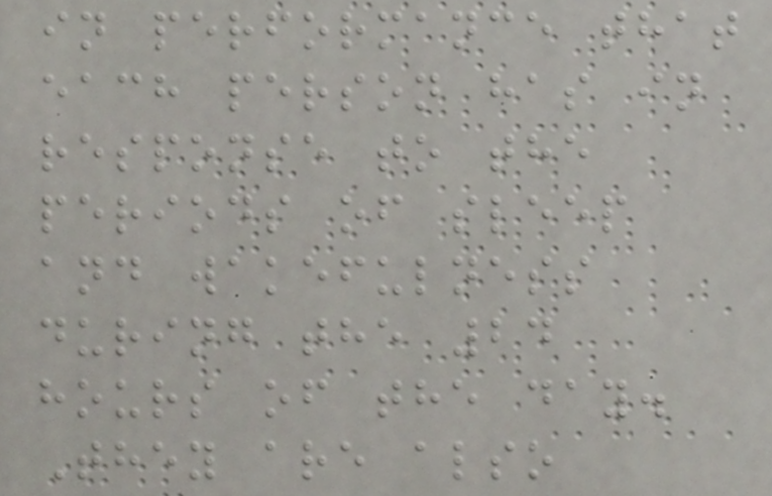in performance that
each person has in
response to the
periods of sleep
and wakefulness
during the 24
hours of the day.
They are also
